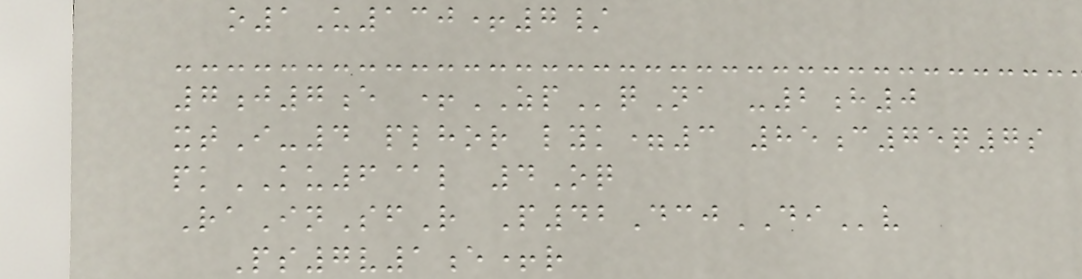o1U130+7/
7j7e +ZPqNa -2h0
xtI-4 plhor lyk=3 85c75q7s
pkKU6@l 4Oq
RaInSfR P42DcjDIv
Ps7v1e+r
